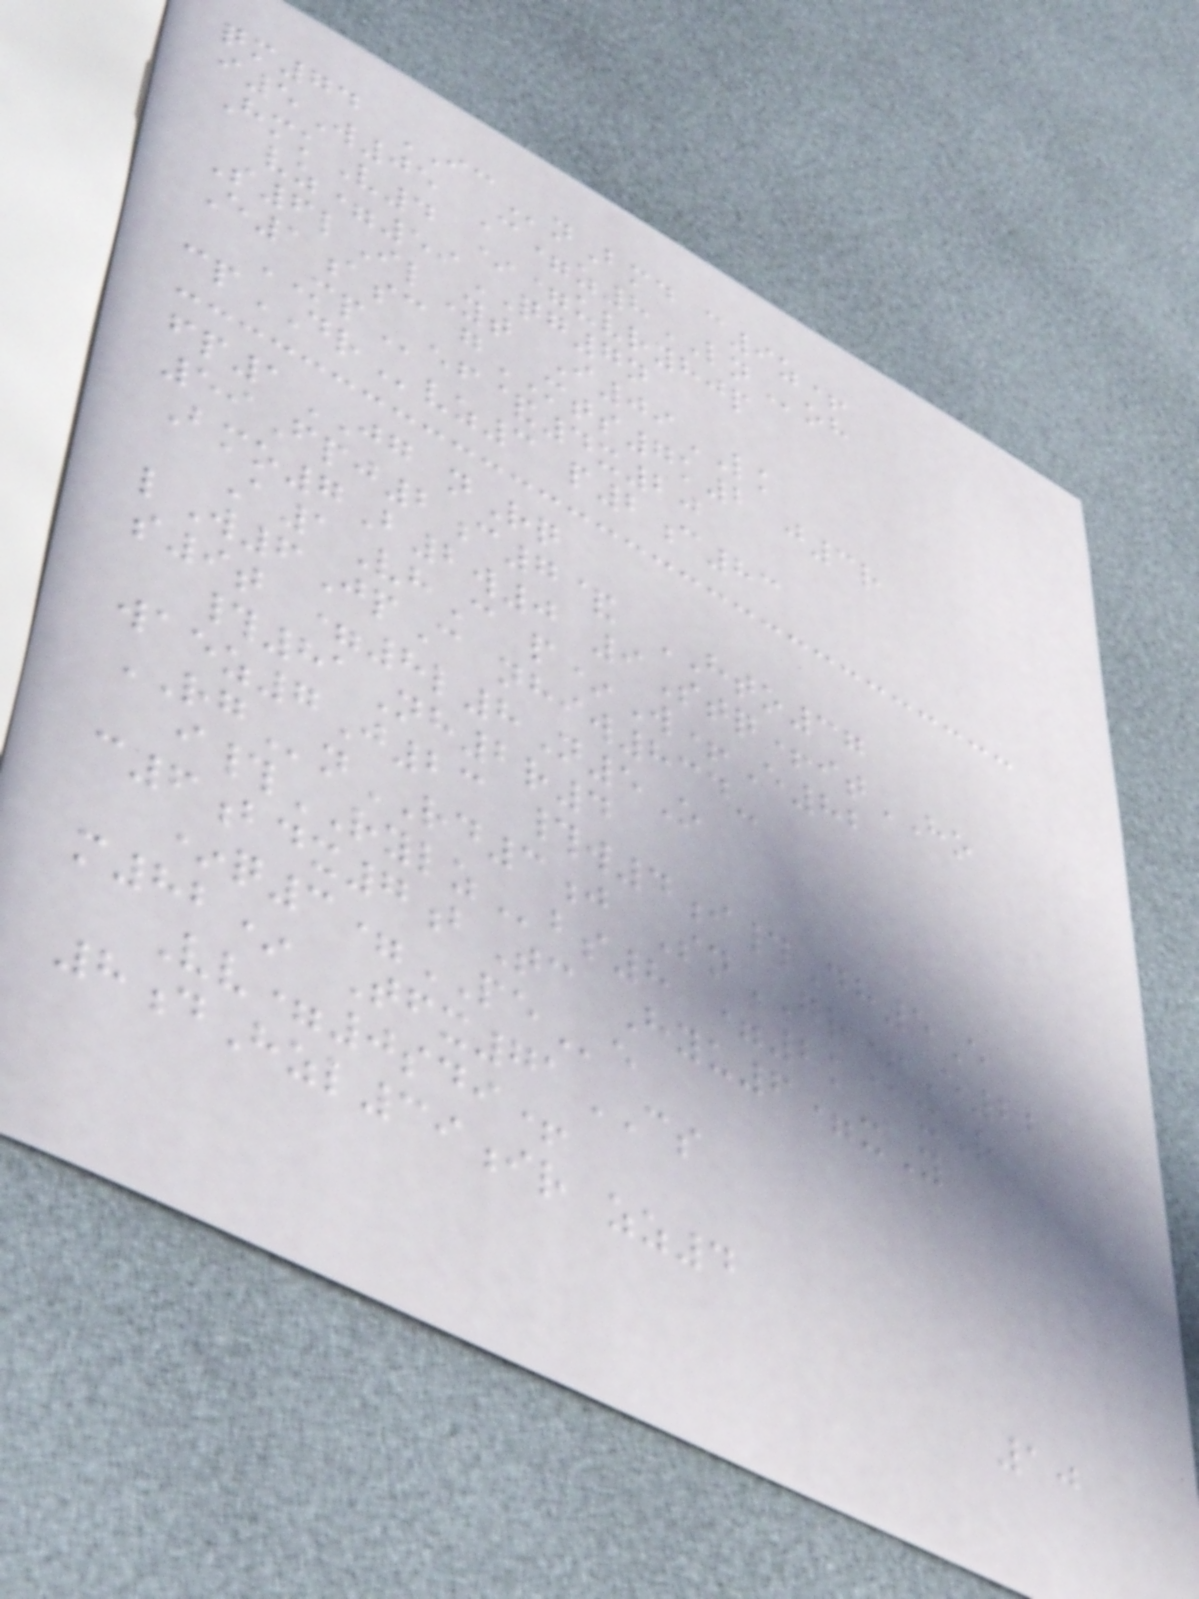qm74 ICnBmd c9z+
i5W05 C=z8LNoh
HmkV4 *=uvryhjp
vz=59QG7n
S6lIlYt I09LK
E1asc gMTS7k2 j3r
MPef&4x20
cpDRvz3 p2c83
fp1JG nRq
59Fpj2c7& HTO37
Bmo7B2w0 9Stq+itHO
A1VhC p*W+E82
lW6JpC nhiw834-
s9t =8l8N5O
#81Nh2r4
waez7J23 #w4i#Dh5E
RGnRD3j SnGR+E22
i#RYLZbs8 =2k@xR
c6bdx7bTc Hyu6=xY
*q3=PEe
m82* Tfx71CS
Vv=0sdi+
8dHzl39ir zz4
10
